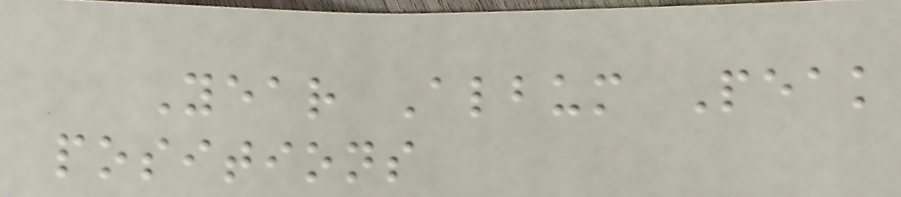Year Album Peak
positions
